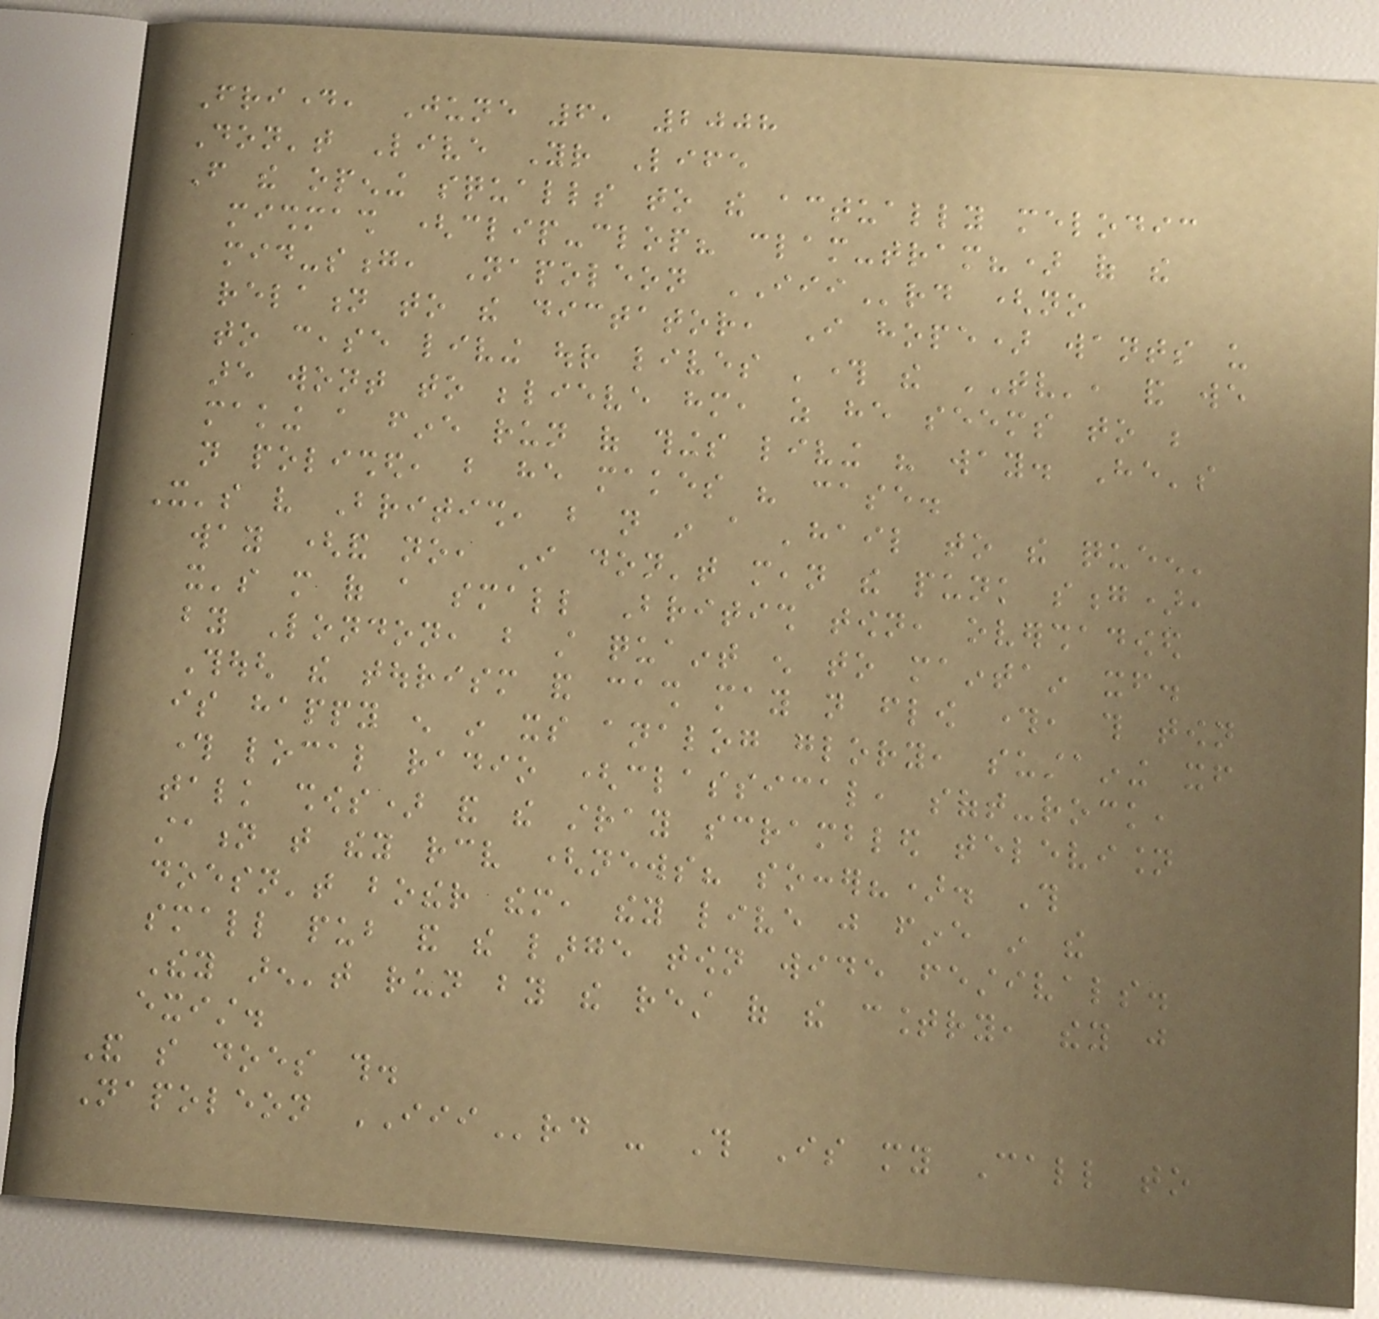Friday, June 6, 2008
Don't Live Your Life
From the opening squalls to the actually melodic
mishmash (clip-clop? clam-tram?) of the
mid-song, Napoleon IIIrd (no
relation to the dictator, I hope) wants us
to cease living our lives 'through the TV', and we
are wont to believe him, as he seems to be
making a fine run of things living his way. He's
not polished, but he makes his case.
It's very British, but not in a 'hail to the queen'
way (and no, I don't mean the punk song),
it's more of a small British town, overshadowed
by London, but still quaint enough to maintain itself.
Though the tourism and cash may not flow through, this town
is happy enough in its analog glory, sustaining itself
through local radio (classical, soft-rock,
talk shows) and the stray scrambled television
station that they receive (news? soccer?). This
doesn't bother them, they live just fine in the
small pub and the large town wide festivals.
They aren't run by the rest of the country, they just
exist.
And so does this.
Napoleon IIIrd - This Is my Call to
